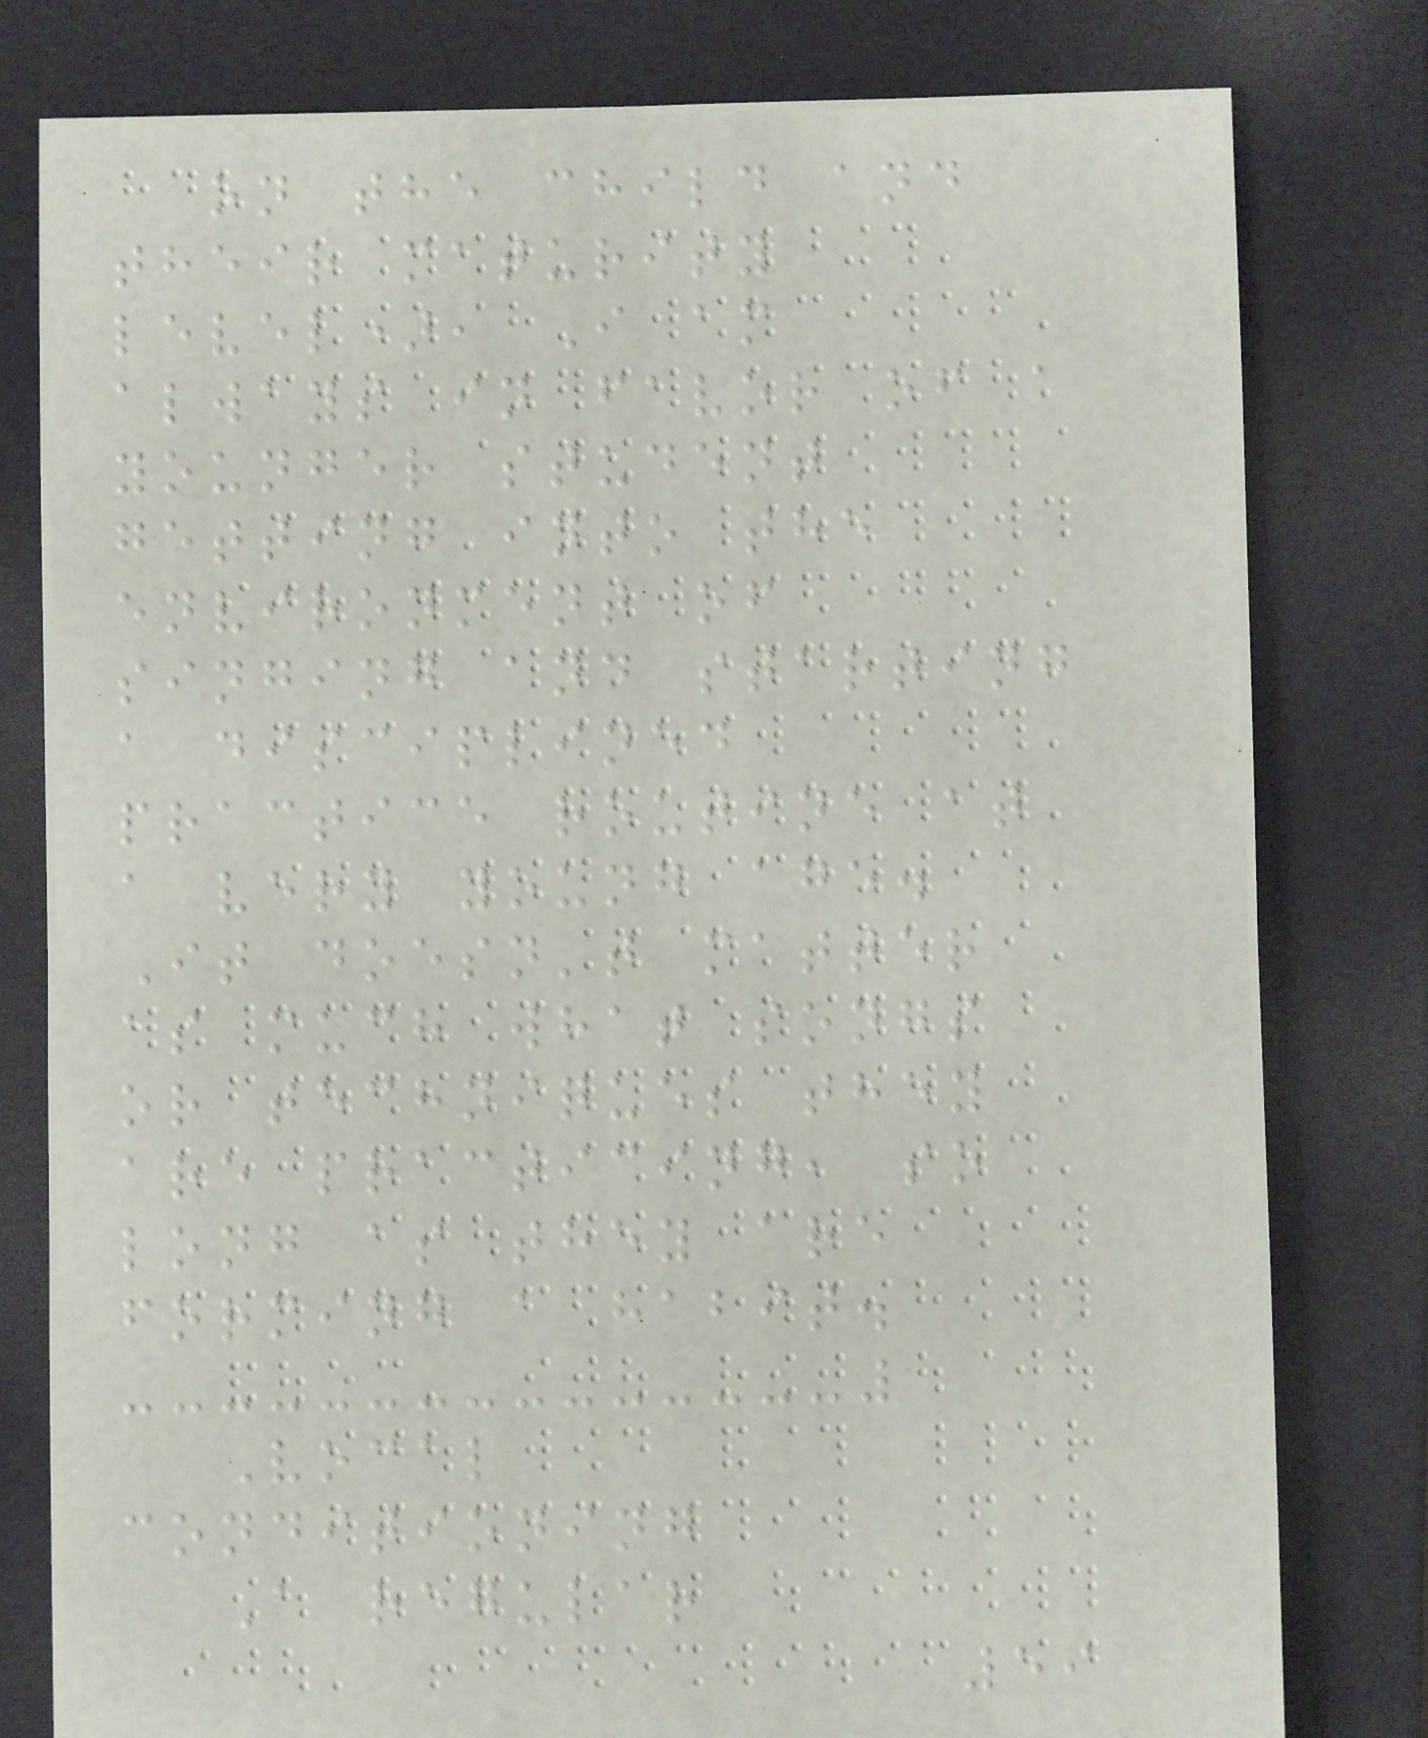on the child and
their maturity
level), I am
always in favor of a
younger student
getting into the
environment of
singing and starting
a disciplined
practice routine at
a very young age.
It doesn't matter
as much what songs
or techniques they
are practicing, so
long as they are
forming a habit.
Vocal
conditioning
A regular
59
